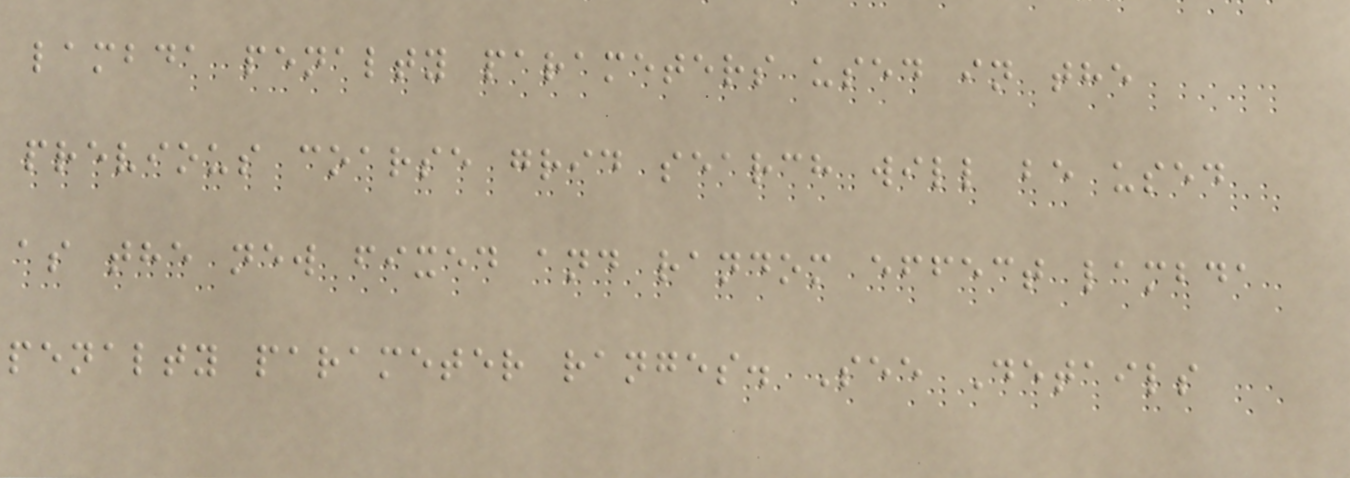lambda penalty parameters used in the
previous coarse grid search will be used
as the new fixed and random effect lambda
penalty parameter ranges. See Details
